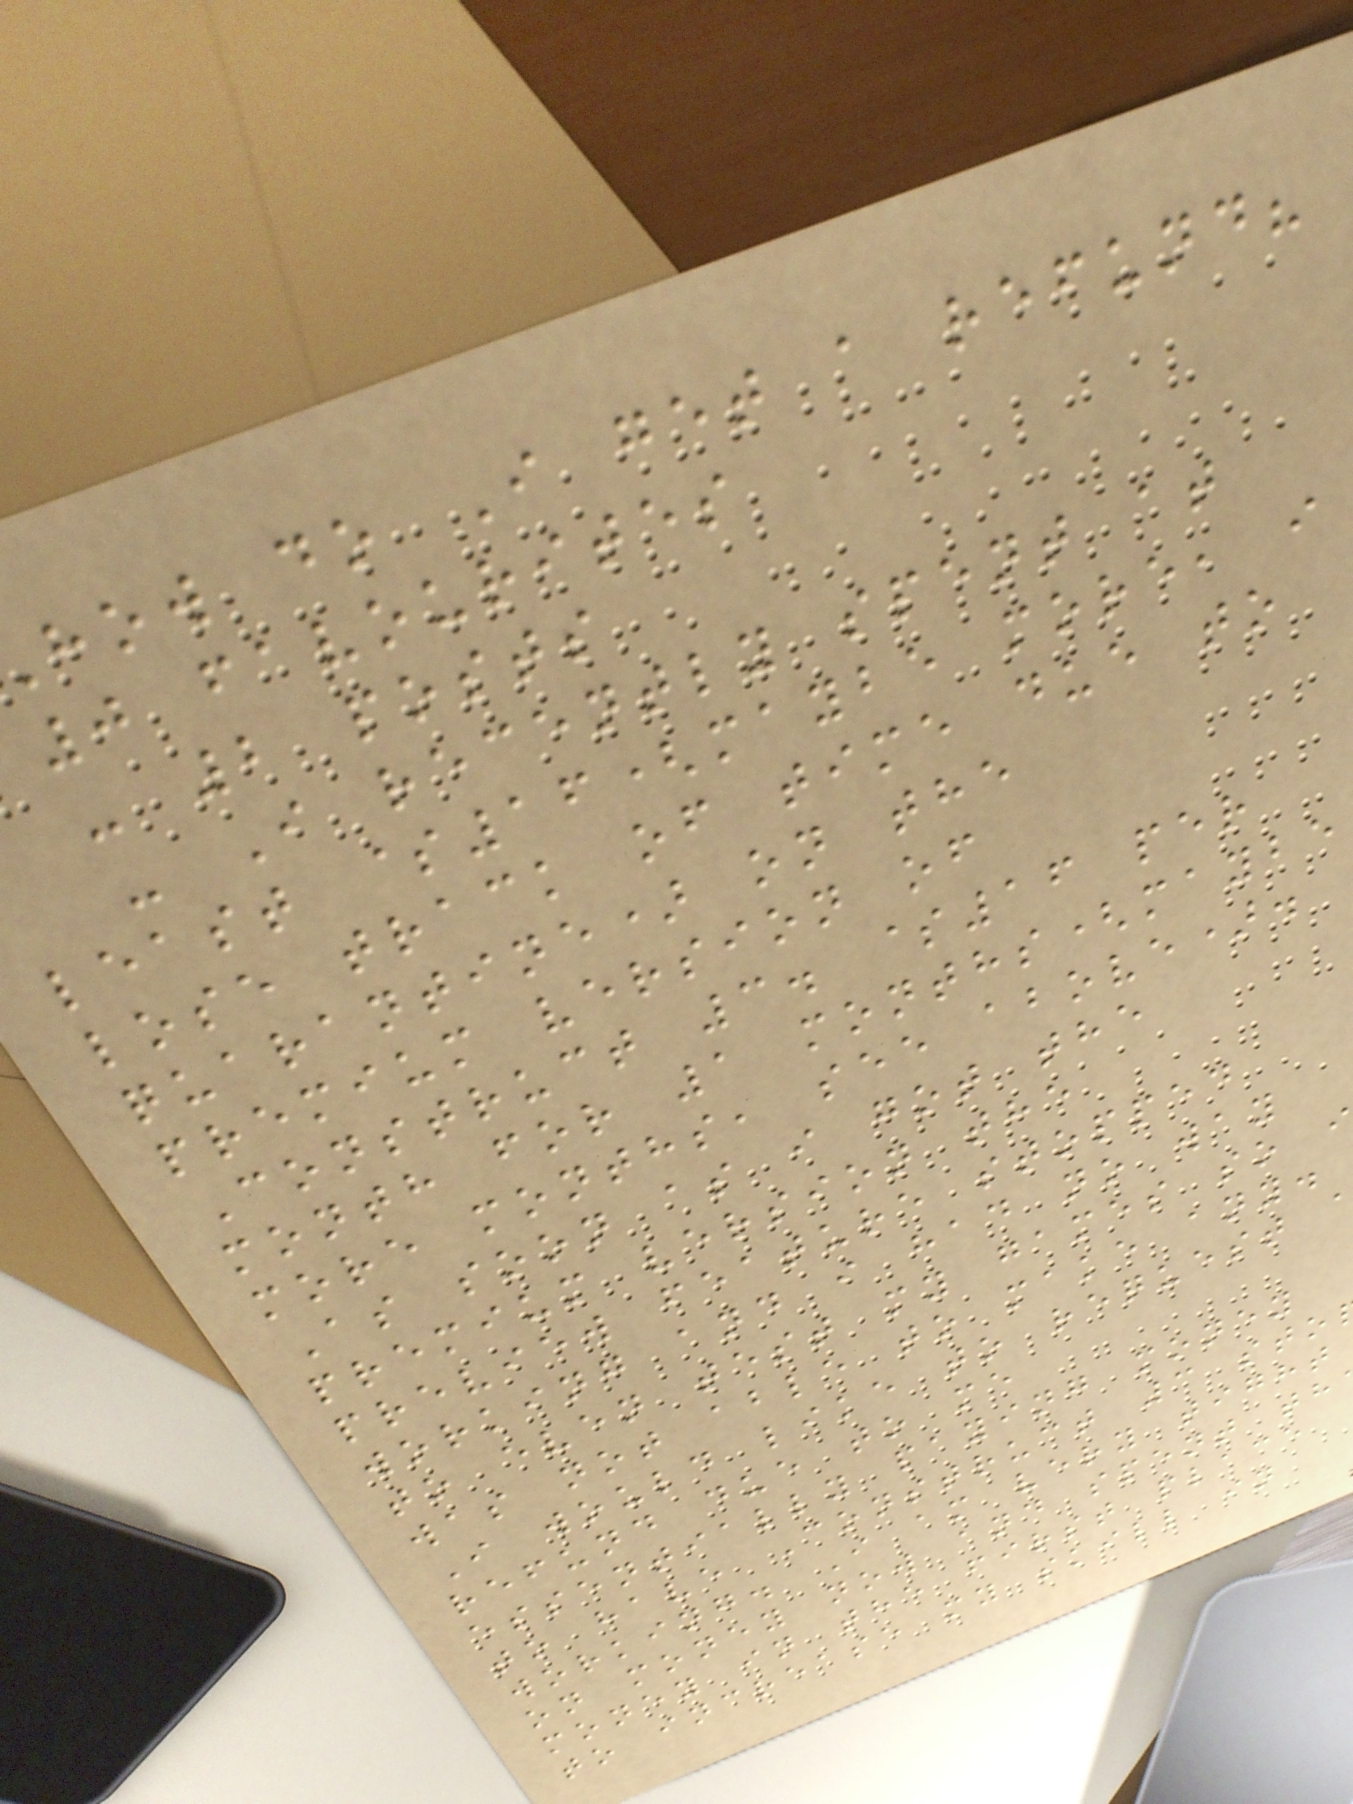how do I get a refund?
0 favourites
- 2 posts
- I recently spent at
least $16(maybe more, i
lose track of time due to
quarantine) on the
premium version of
Construct 3. $16 per
month for 1 months(maybe
more months, see above).
As soon as i got the
premium version the
preview feature stopped
working and i had no way
to even test my games so i
was not able to make any.
I would like to request
refund due to me
essentially paying money
to have Construct 3 sto
working. I am very tight
on money now and spent th
money in the first place
to increase my skill in
